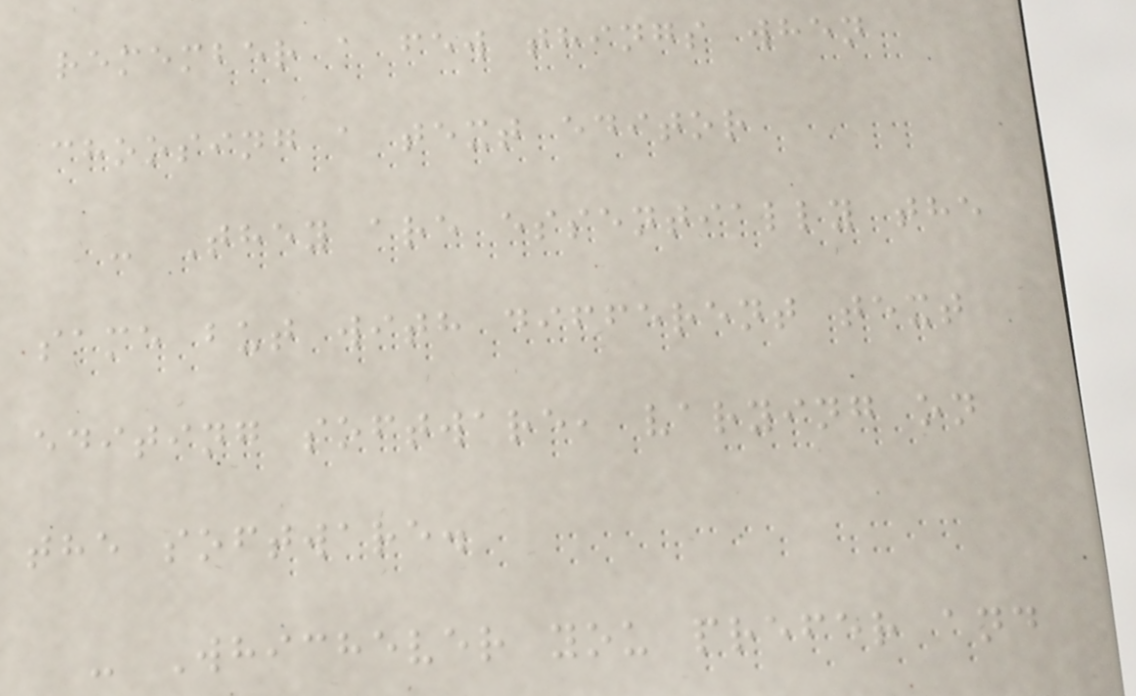remember a few things when
choosing a text editor
- They are essentially the
same but with different text
editing software, varying on
the software.
- Whichever you prefer and
